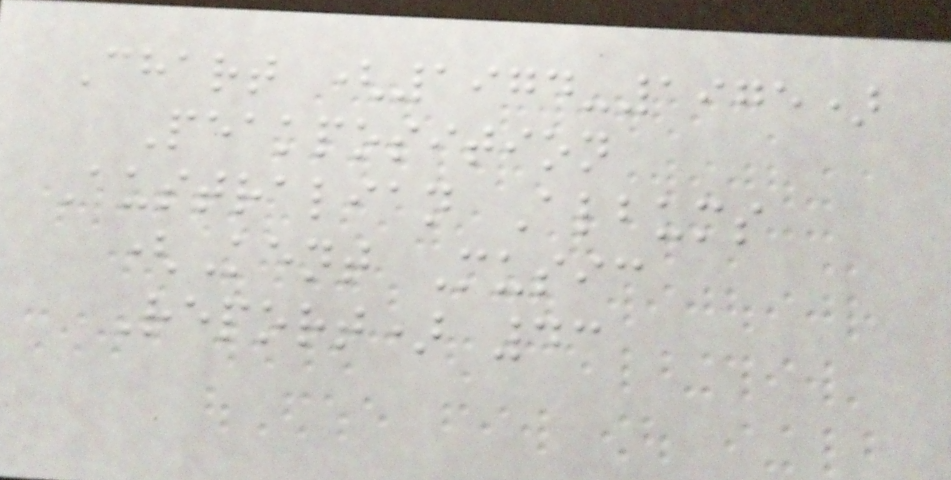Chart (1974-1975)
Peakposition
Australian Albums
(Kent Music
Report) 43
